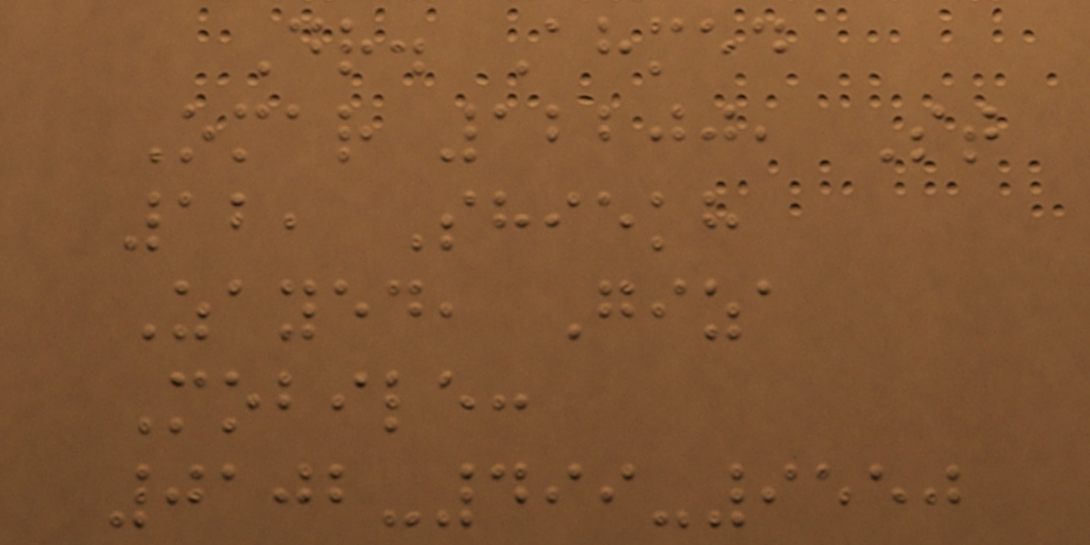Dr. Ahmed
Omar 12200, St
12, Shiekh
Zayed, Giza
Mobile:
0102-499-9550
